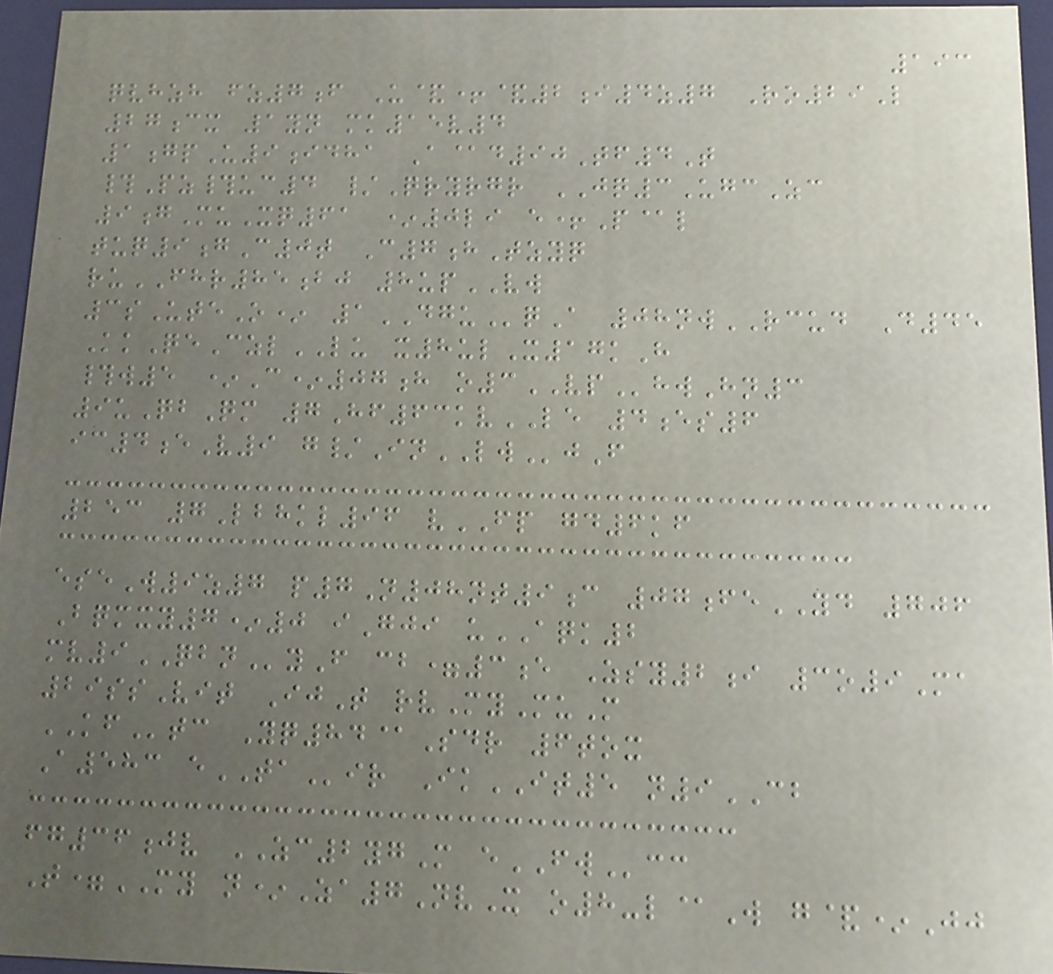193
qvhzh fz7f U&+&2i4z7 Ro29L
27cx 1yn mk15v4
1gpU9idha A@d90Tf4T
#Pz#uc4 /Qryrgr JQ3UgcZc
9gMuXq61 *0li e+P@l
tuq9gC0t C7hTzyq
ruFHR85bj 8upVW
3sUteO* 1DGUqA 08nwRCUD D45
KkQeCzlLU x8ulX17kH
#w5 *C*07h o3VPhwHn3
9uQbQm 7Hf63kvLE 4es6
ic4eV9 g/InLWjF
253 7Lbhkl96 vFP gd6kf
eseW9z7 p7N08nt9c 07feYD 706
Bqmxy7*0 iGji uAQK2
mv9QBNyF cb=3e Zsy2i 3o9Ma
29ssVit IjT rvMyMuM
KFtc Yq84@Sdr 6tox
A583 eTAir IkIT5 n9CB
fg36jv ZC2ygM eFWcc
T=MY n*Za7NvX o8-l@W g&*Jj
